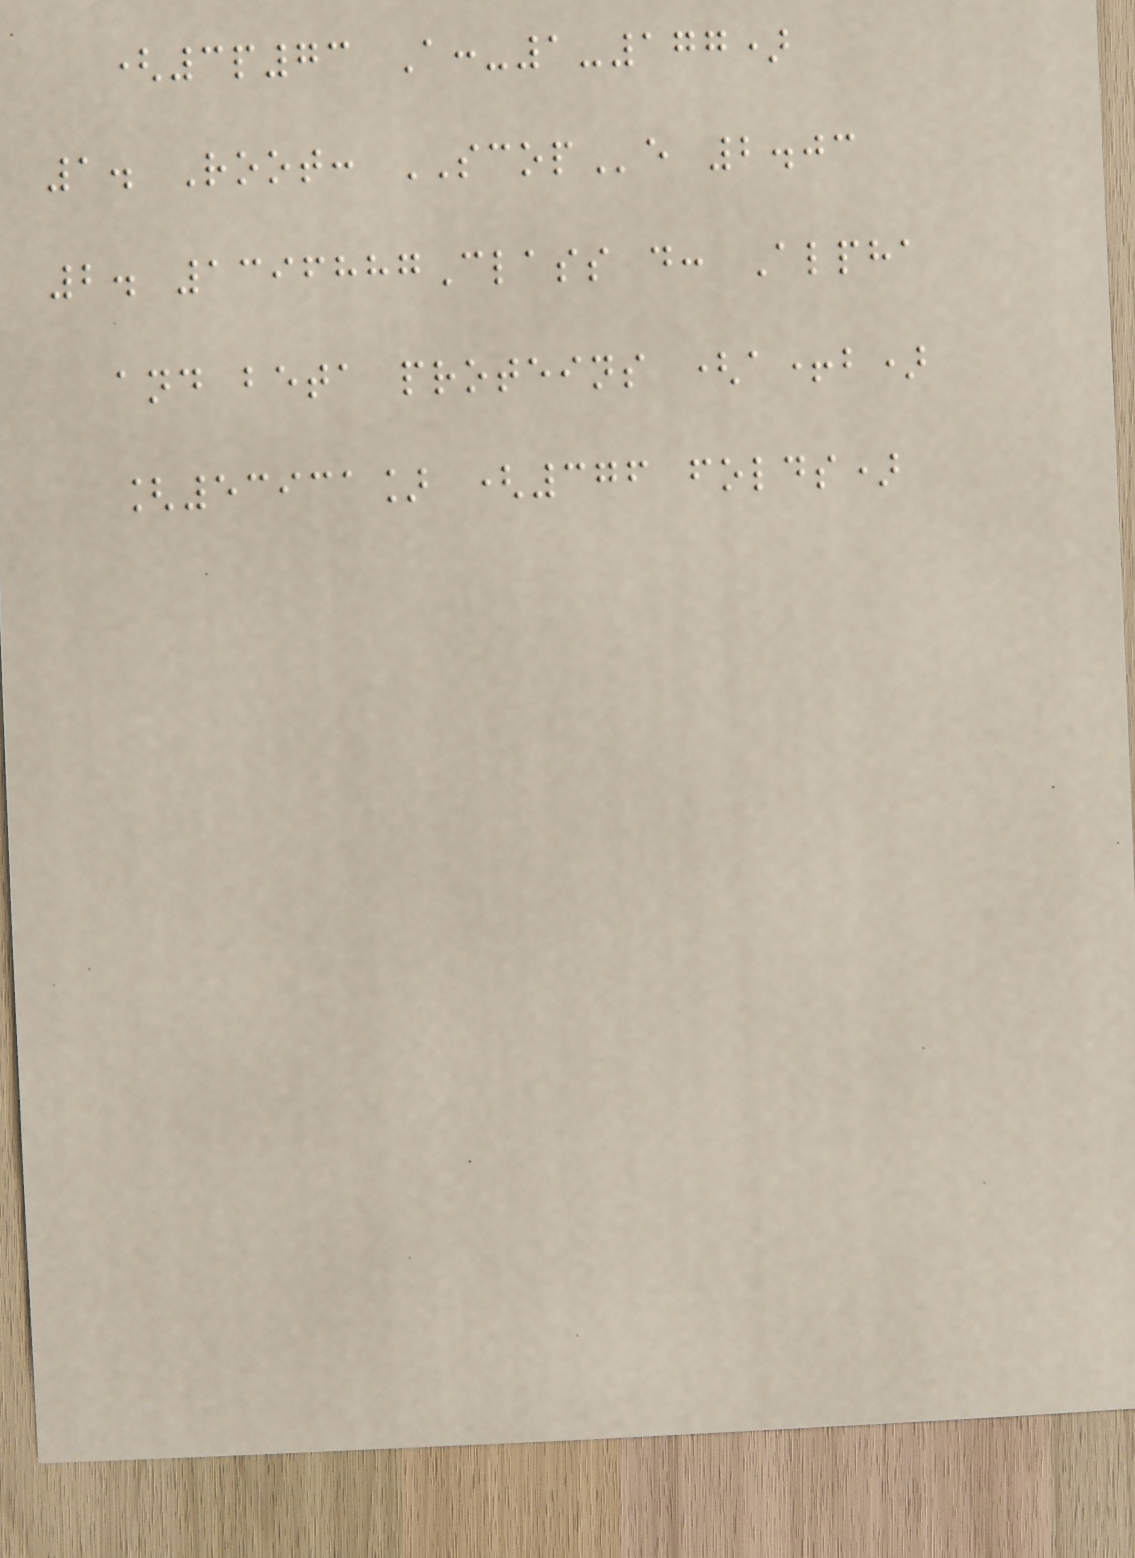(3p73 A:-1-177)
1. Root: SCOPe 2.03
2. 1396887Class d: Alpha
and beta proteins (a+b)
[53931] (376 folds)
